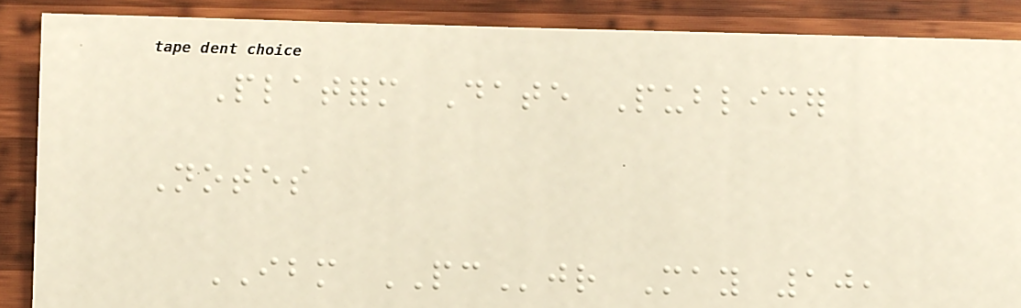Platform Date Publisher
Notes
IBM PCjr May 10,
